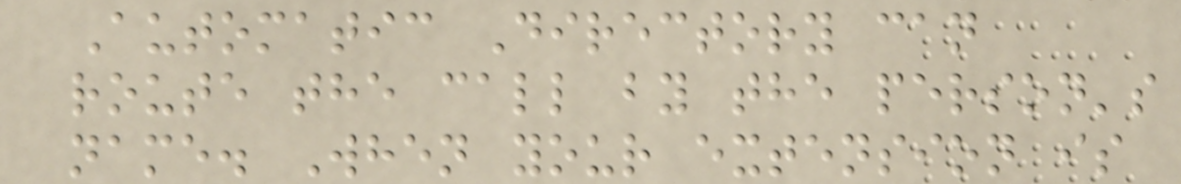Automatic Directory can
route the call by the person's
name. When your extension is
